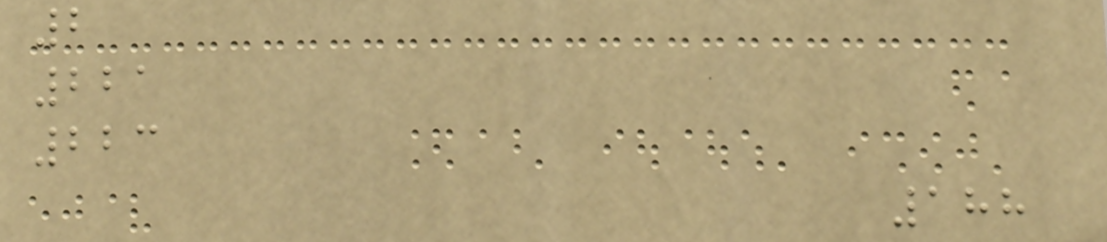2
221
223
188
